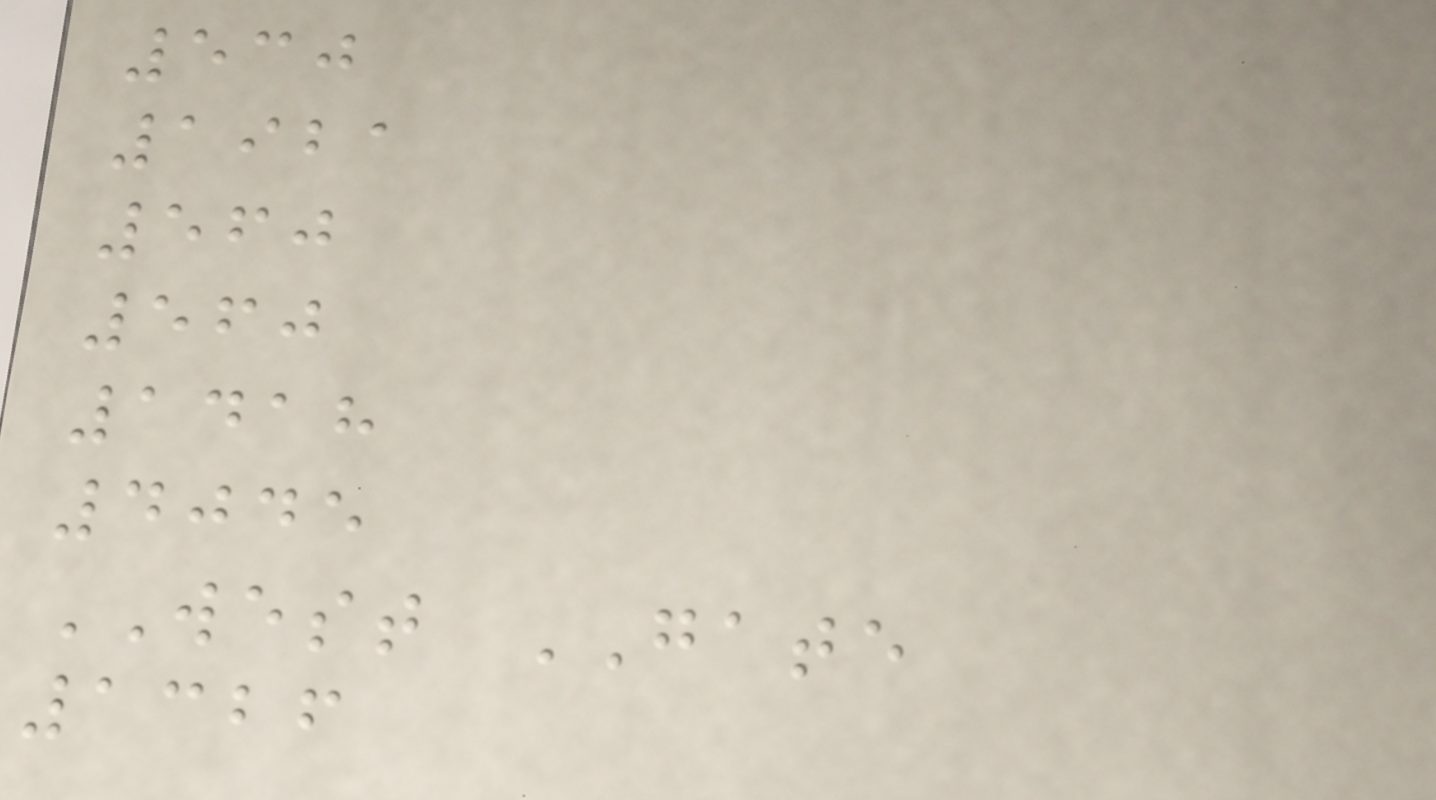530
1921
560
560
1418
4045
WEST GATE
1326
